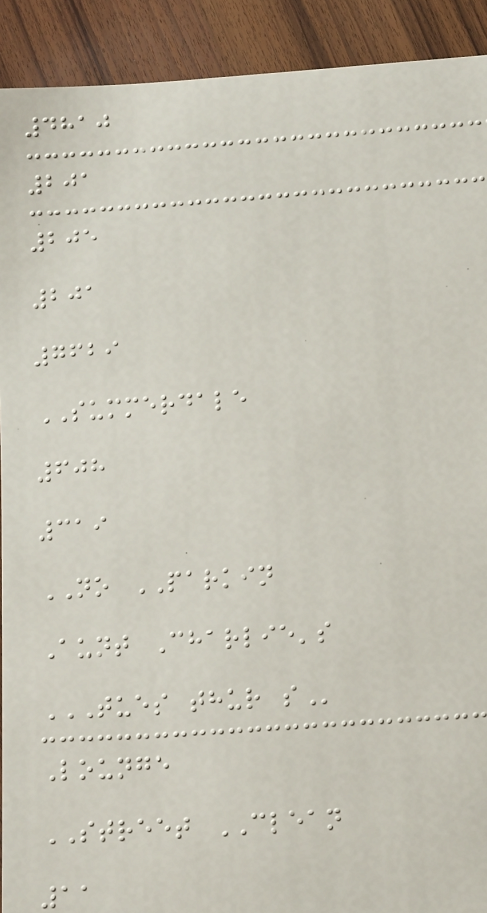4810
201
205
201
7629
SUMMERDALE
608
319
NO PARKIN
Aunt Charlie's
TUES THUR S
Lounge
STREET CLEAN
11
